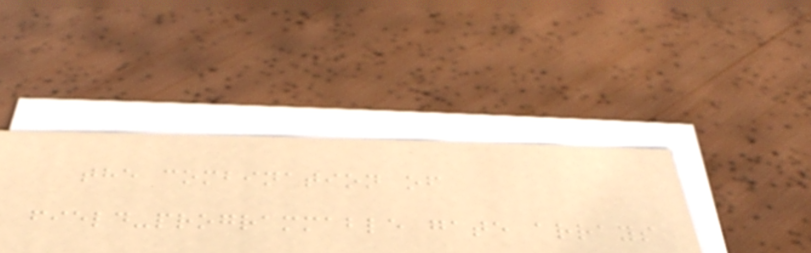the combination of
field-programmable gate arrays
